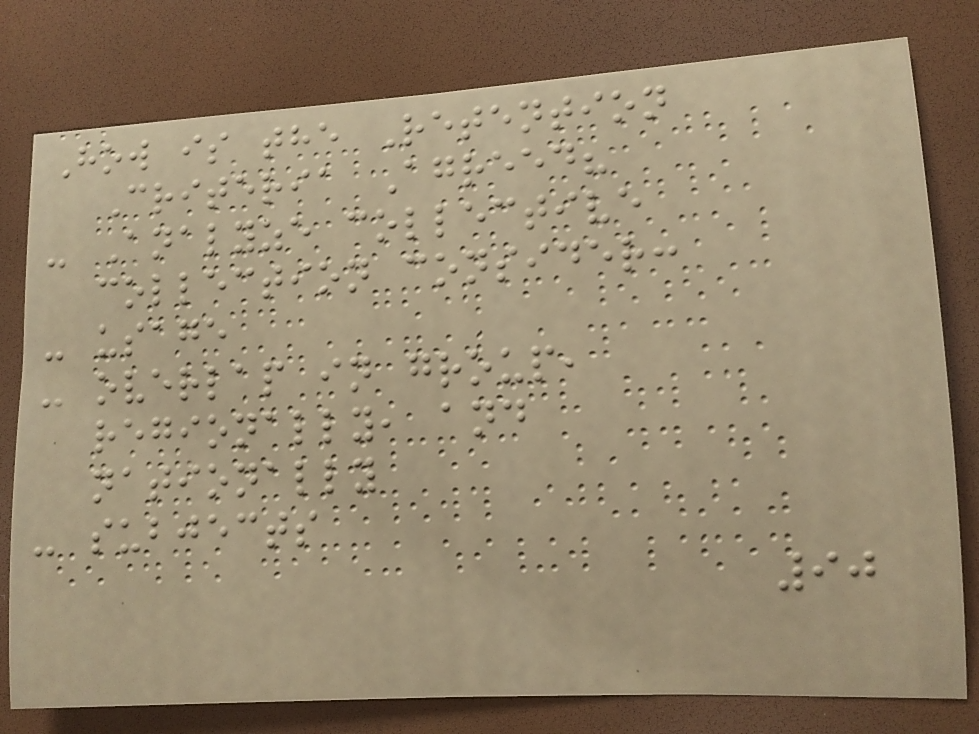How is the Retention
Criteria Agreed?
- Analyze collective
collection consider:
- usage
- overlap in group,
regionally, and
nationally
- subjects
90
